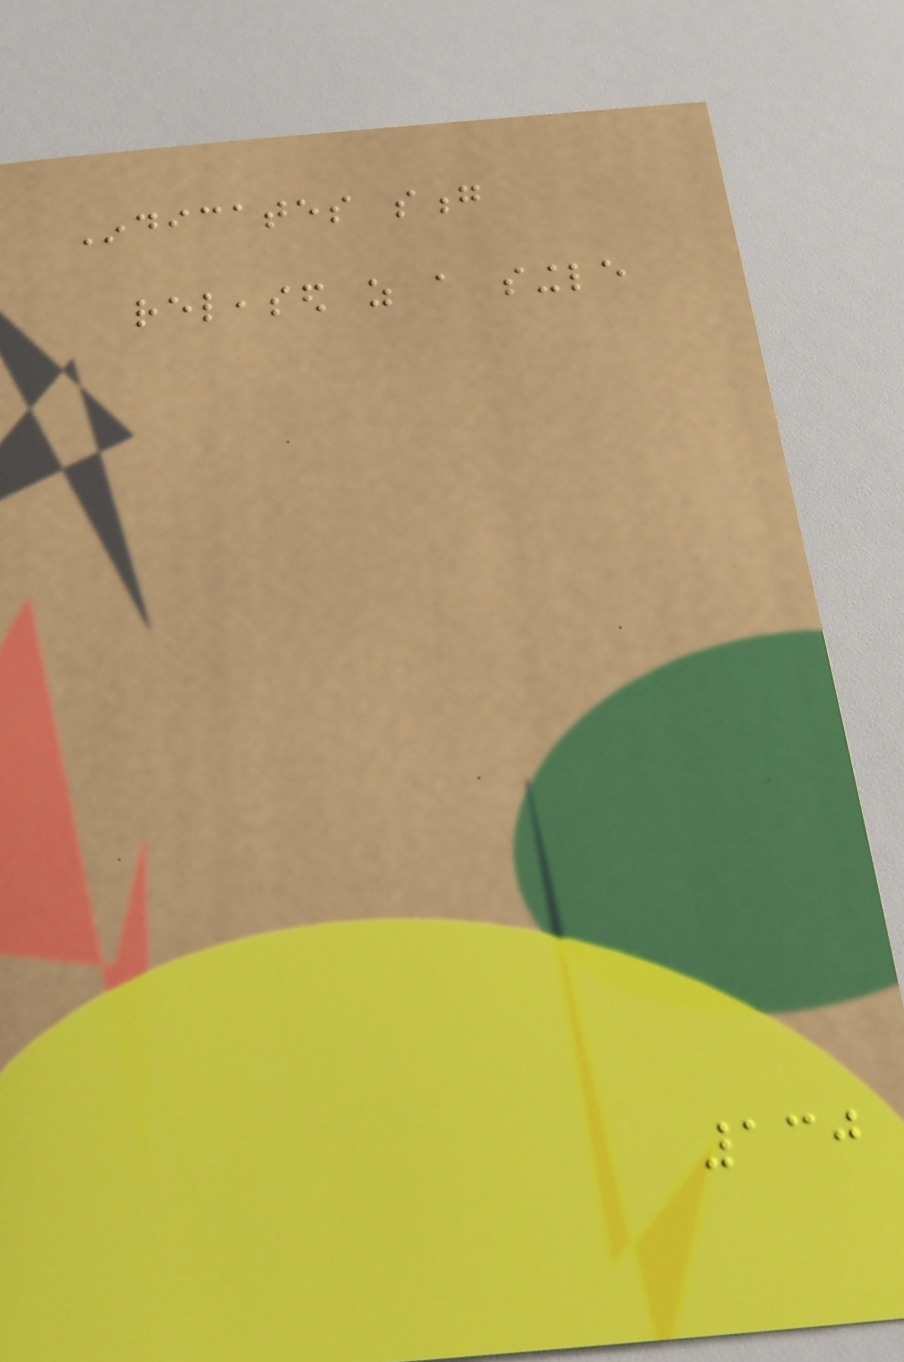Indicates song
released as a single
130
